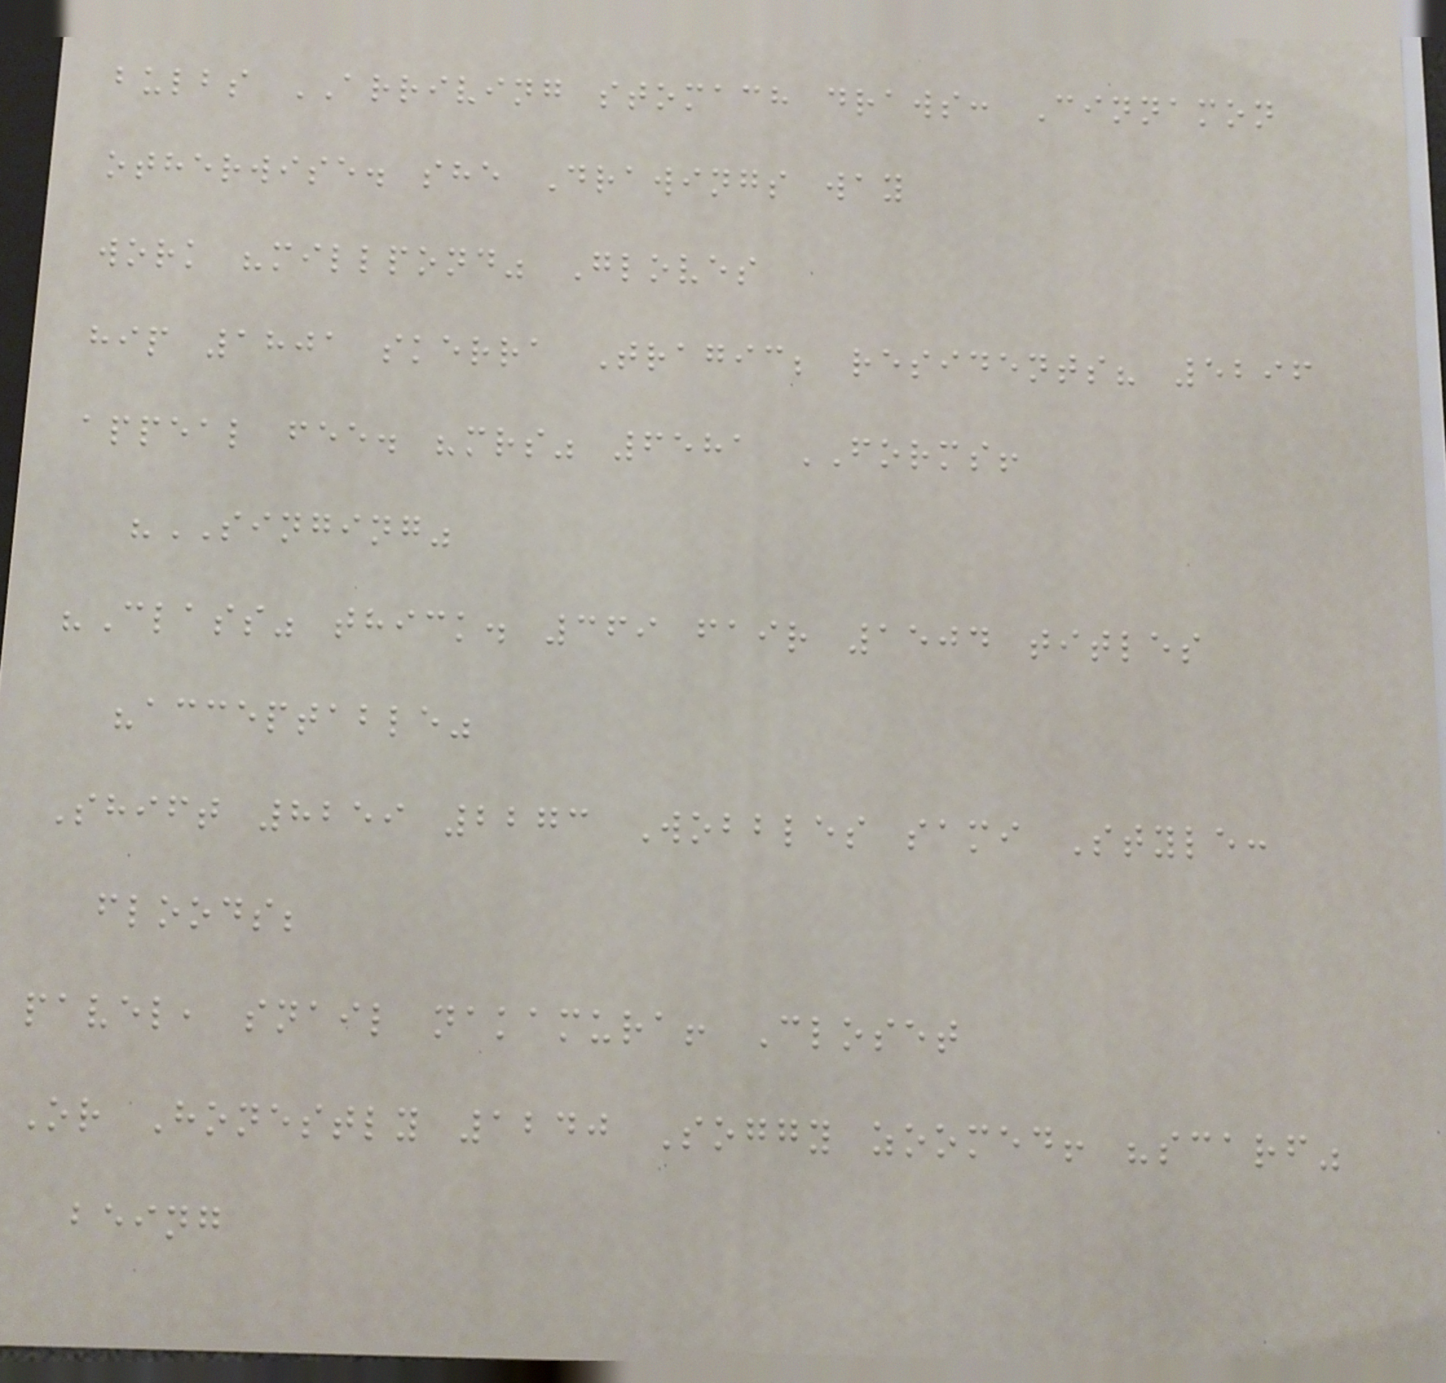bulbs ARRIVING stomach draws: Cinnamon
otherwise. she Drawings way
work "millpond" Gloves
hip 1801 skerra Tragic; residents? 5296
appeal fee. "mrs" 6581 FORMS!
"SINGING"
"Class" thick. 369 fair 1504 titles
"acceptable"
Shift 8259 2273 Wobbles sami Style:
floods;
pavel, snail nakamura! Closet
Or Honestly 1240 Soggy zoomed! "scarf"
being
